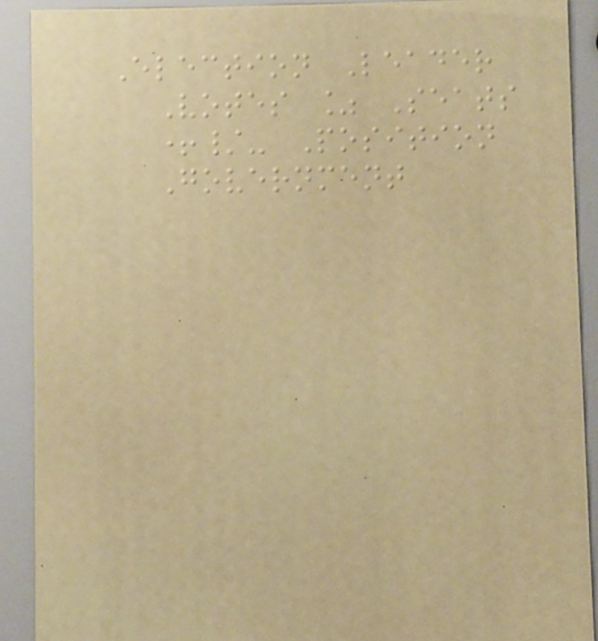Election Leader
Votes % Seats
+/- Position
Government
